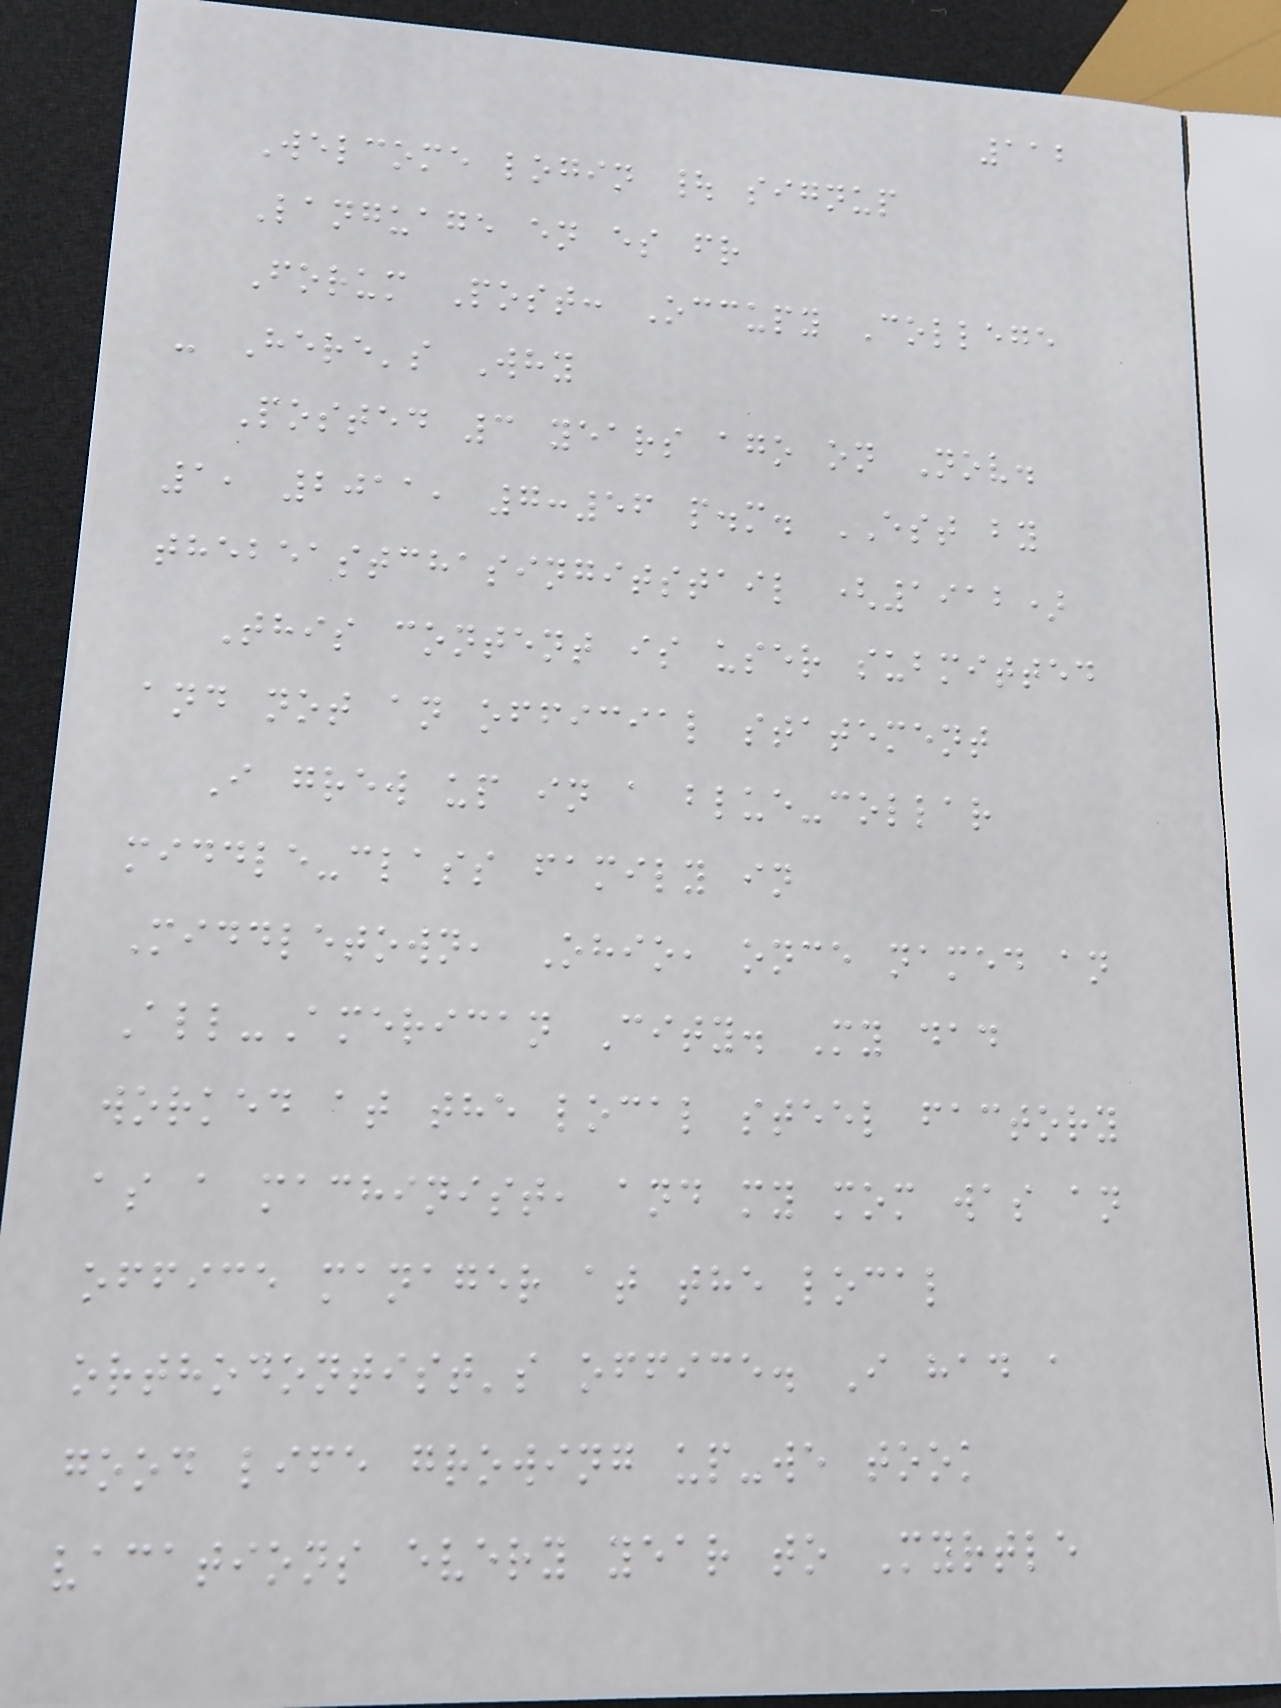112
Welcome login | signup
Language en es fr
Forum Post: Occupy College
- Here's Why
Posted 3 years ago on Nov.
1, 2011, 7:56 p.m. EST by
thebeastchasingitstail (1912)
This content is user submitted
and not an official statement
I grew up in a blue-collar
middle-class family in
Middletown, Ohio, once named an
All-American City. My dad
worked at the local steel factory
as a machinist, and my mom was an
office manager at the local
orthodontist's office. I had a
good life growing up-we took
vacations every year to Myrtle
